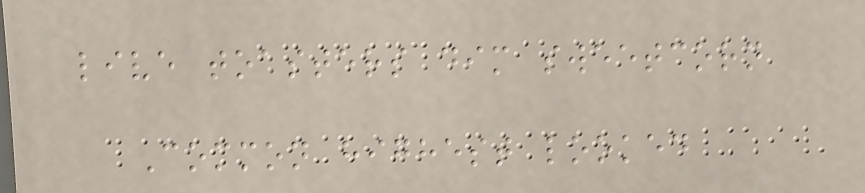live toasters dim sweetcorn
Common highest looked
